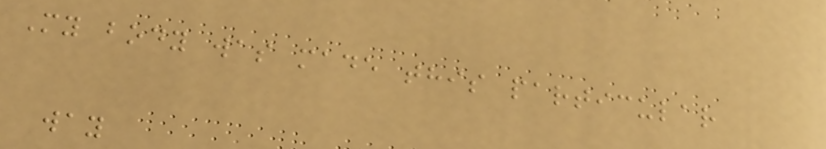My body was made this particular
way
